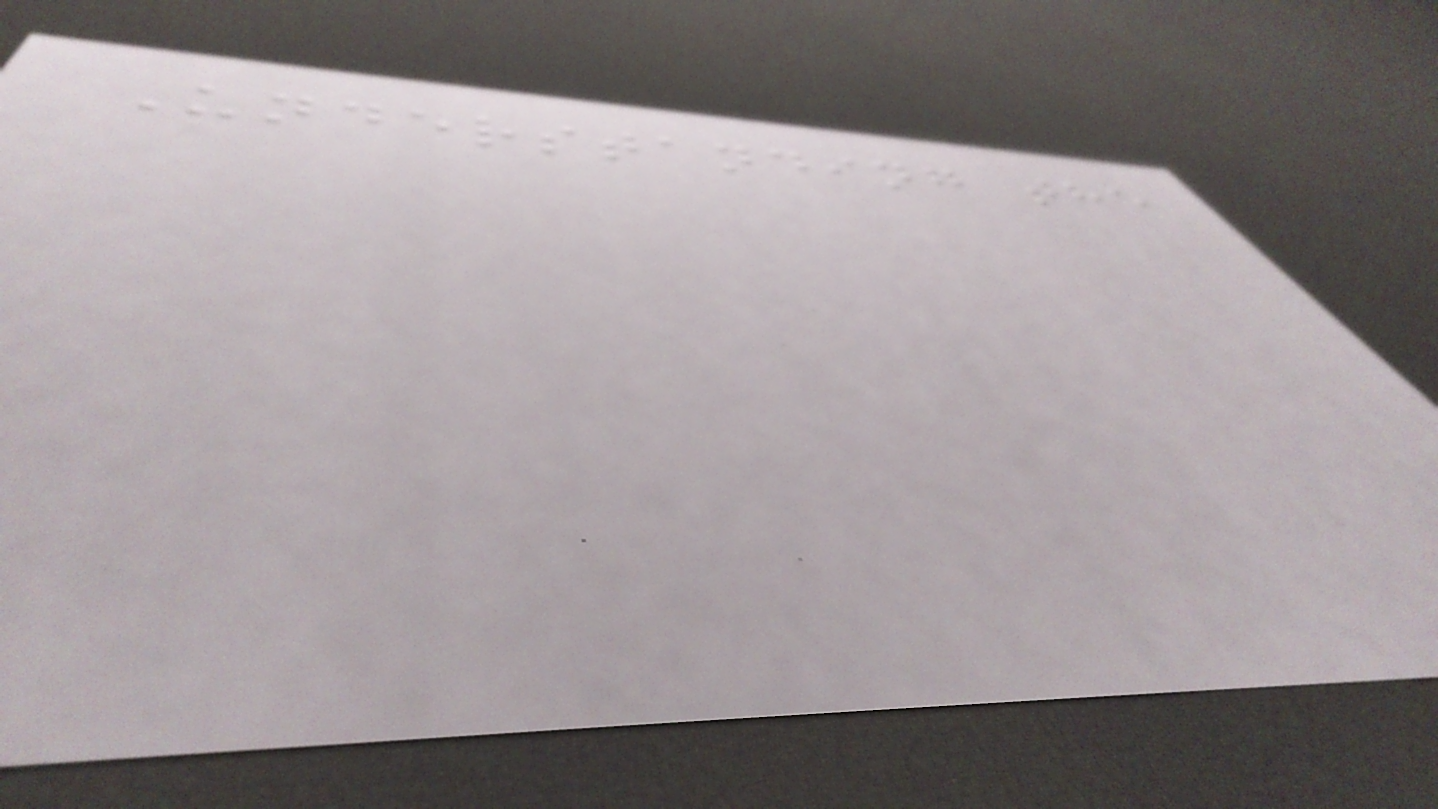Understanding the
